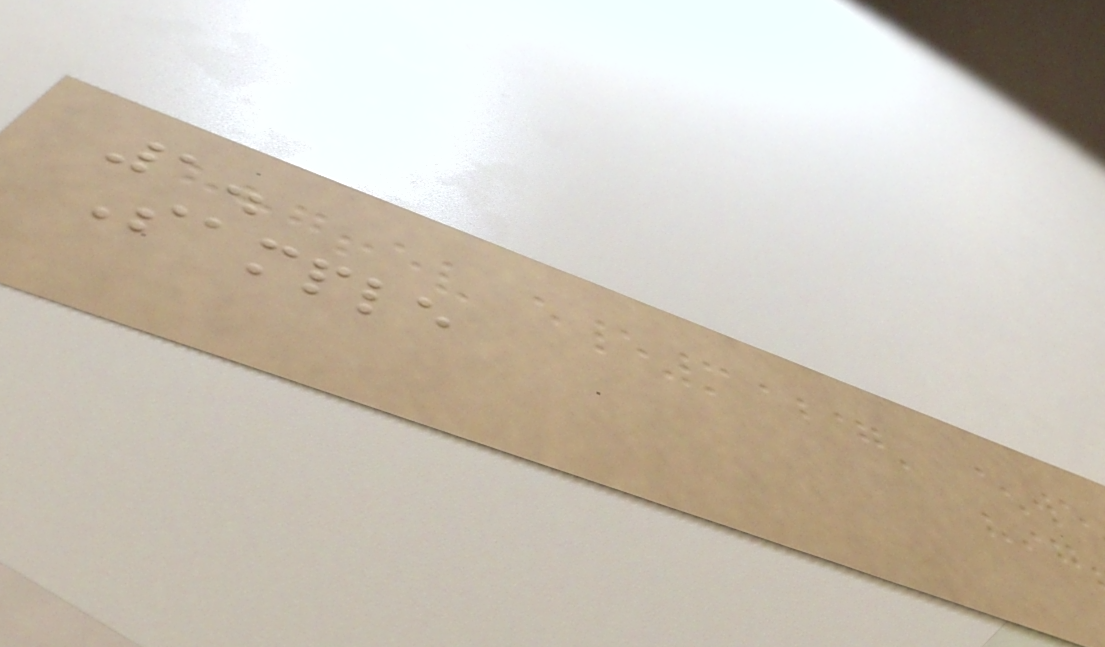1.
Sample
